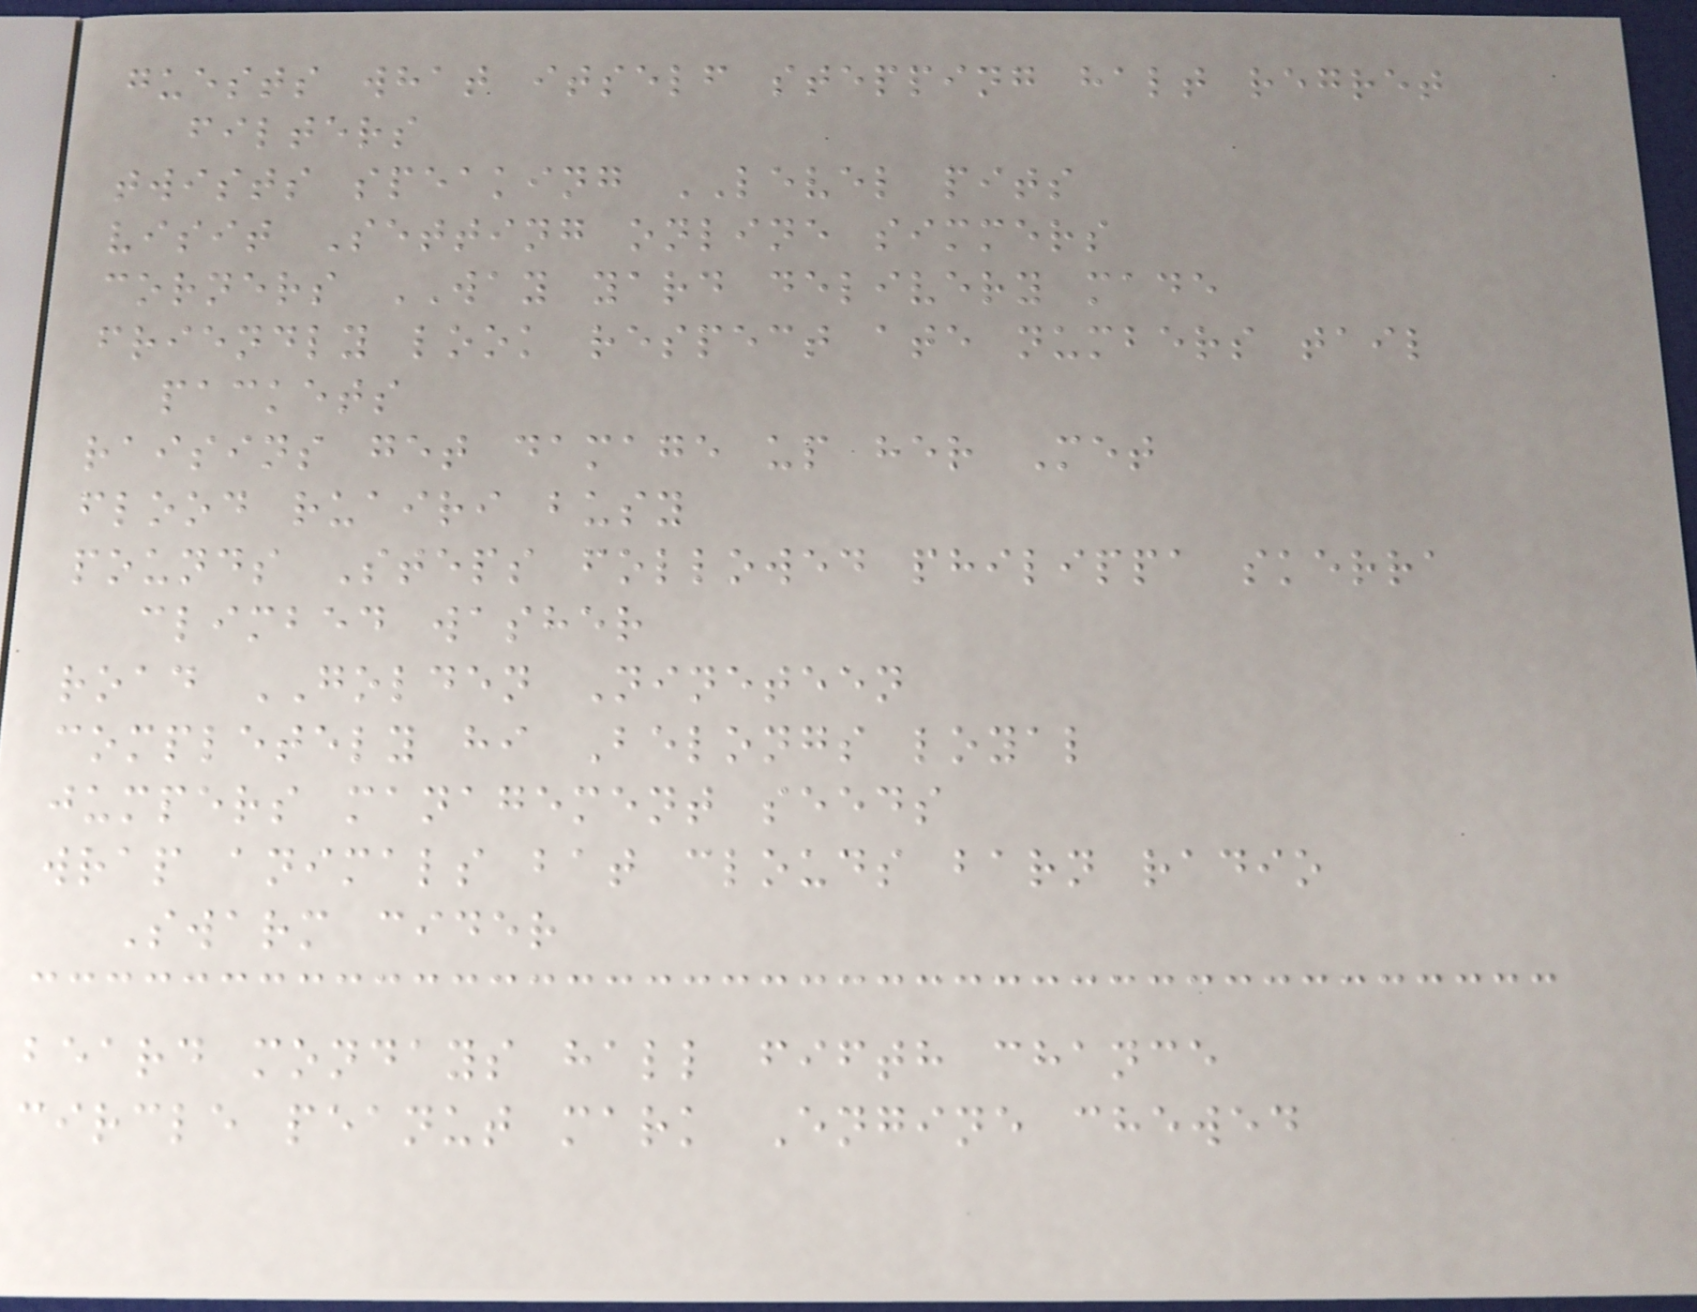guests what itself stepping halt regret
filters
twists speaking LEVEL pits
visit Setting online simmers
corners WAY yard delivery made
friendly look respect ate numbers tail
packets
raisins get damage up her Met
flood ruairi busy
pounds Steps followed philippa skerra
climbed washer
road GOLDEN Nineteen
completely hi Belongs loyal
jumpers management seeds
wrap animals bat clouds barn radio
Swarm cider
beard mondays hall fifth chance
circle peanut mark Engine chewed
